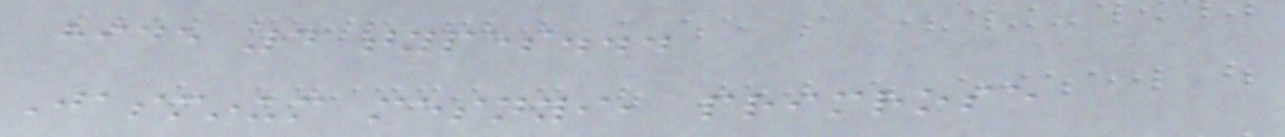hide 4 types...
Jasminum mesnyi, primrose
